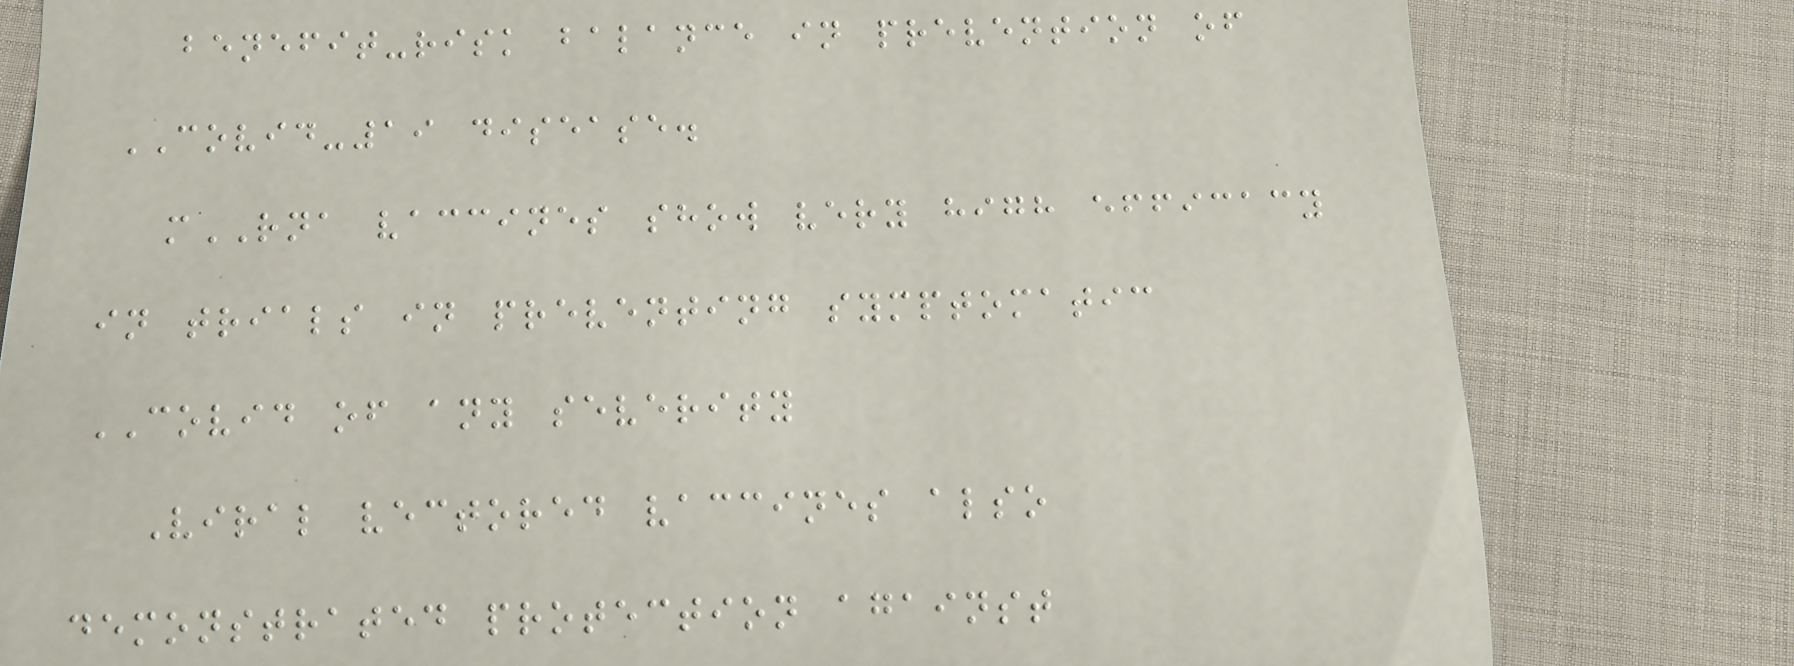benefit-risk balance in prevention of
COVID-19 disease.
mRNA vaccines show very high efficacy
in trials in preventing symptomatic
COVID of any severity
Viral vectored vaccines also
demonstrated protection against
